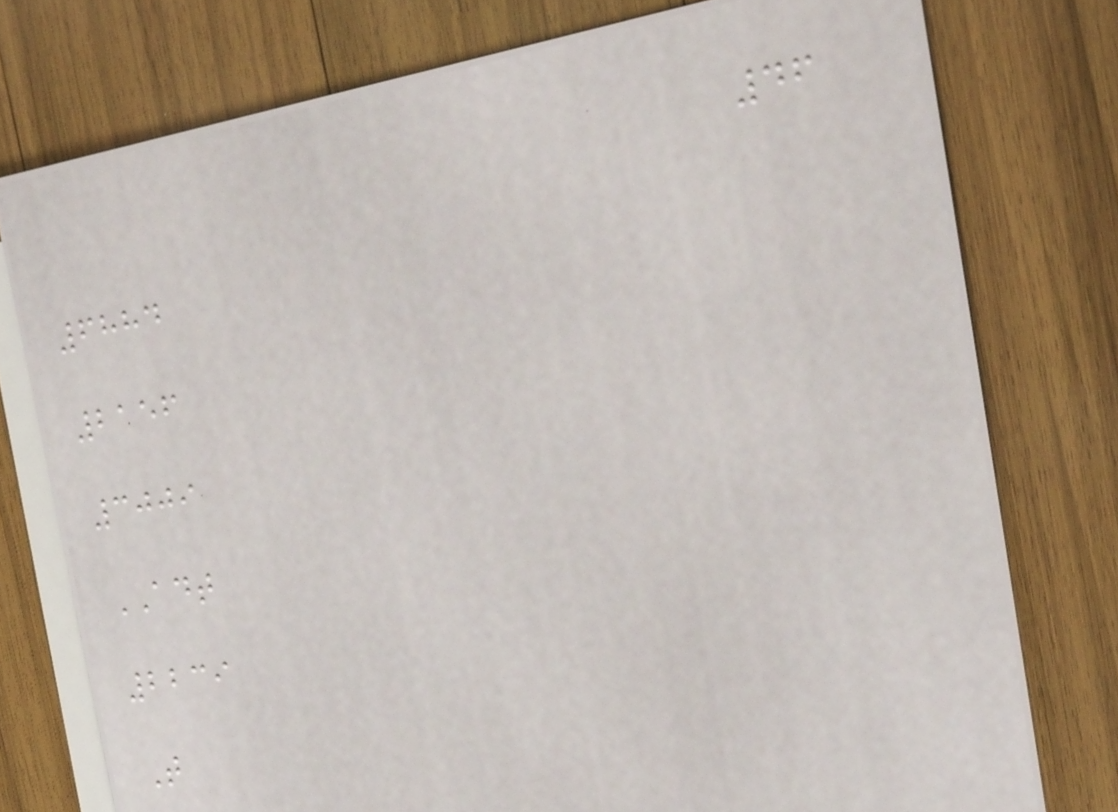46
6884
2156
3009
ADT
2239
T
